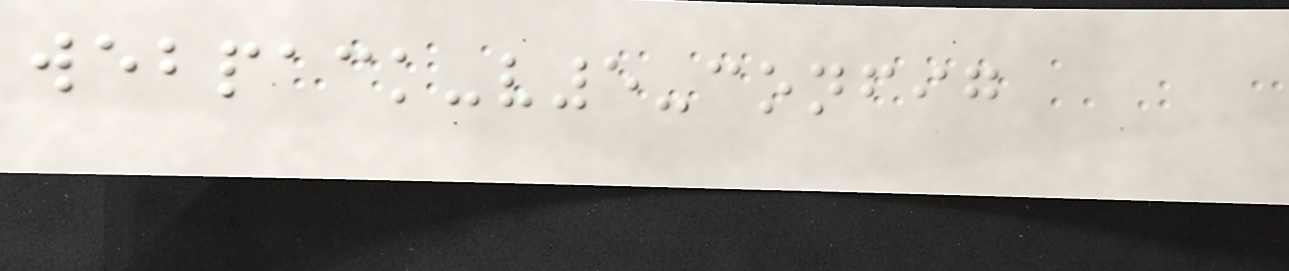webpack-v5-config
